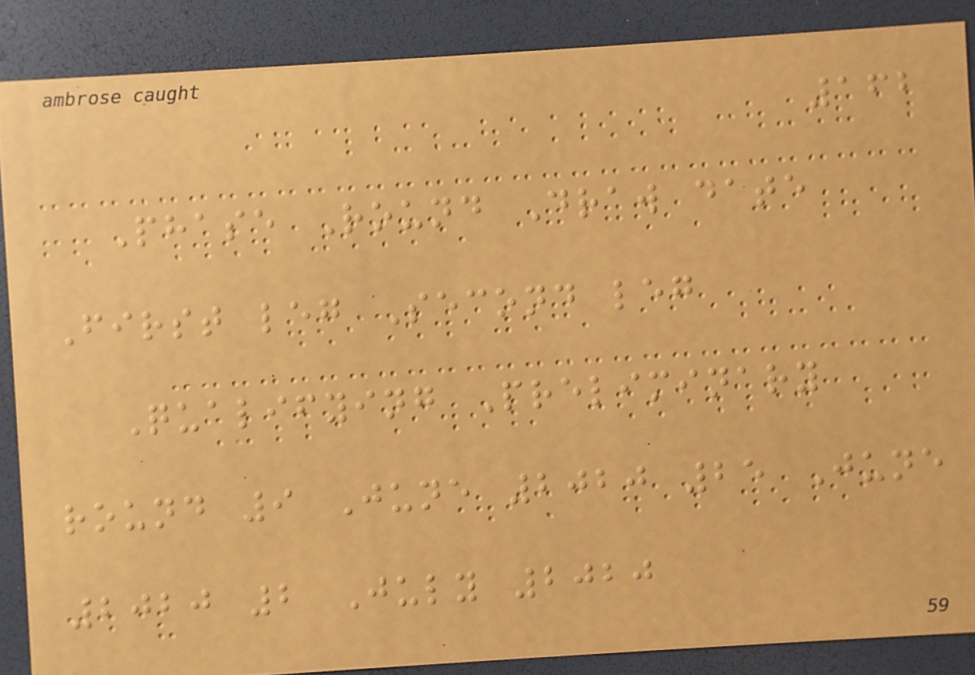162
Phase Round Draw date
First leg Second leg
Qualifying Preliminary
round 9 June 2020 25 June
2020 2 July 2020
